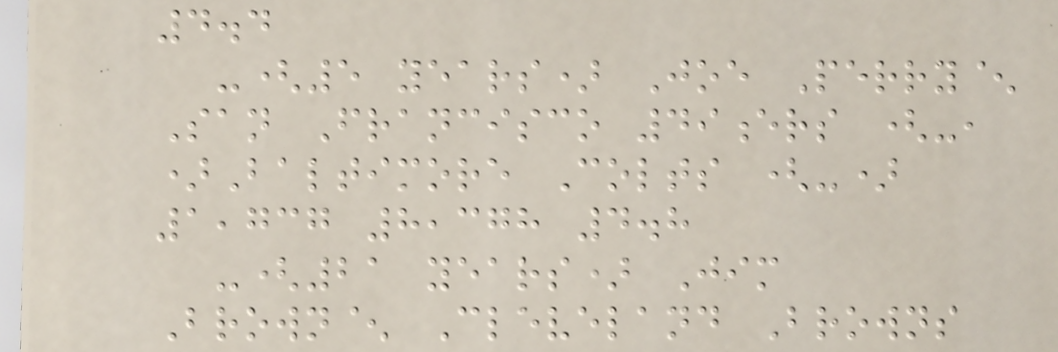4.4
-(5 years) Joe Perry^
San Francisco 49ers (-,
)Baltimore Colts (-)
1,737 8,378 4.8
-(21 years) Jim
Brown^ Cleveland Browns
